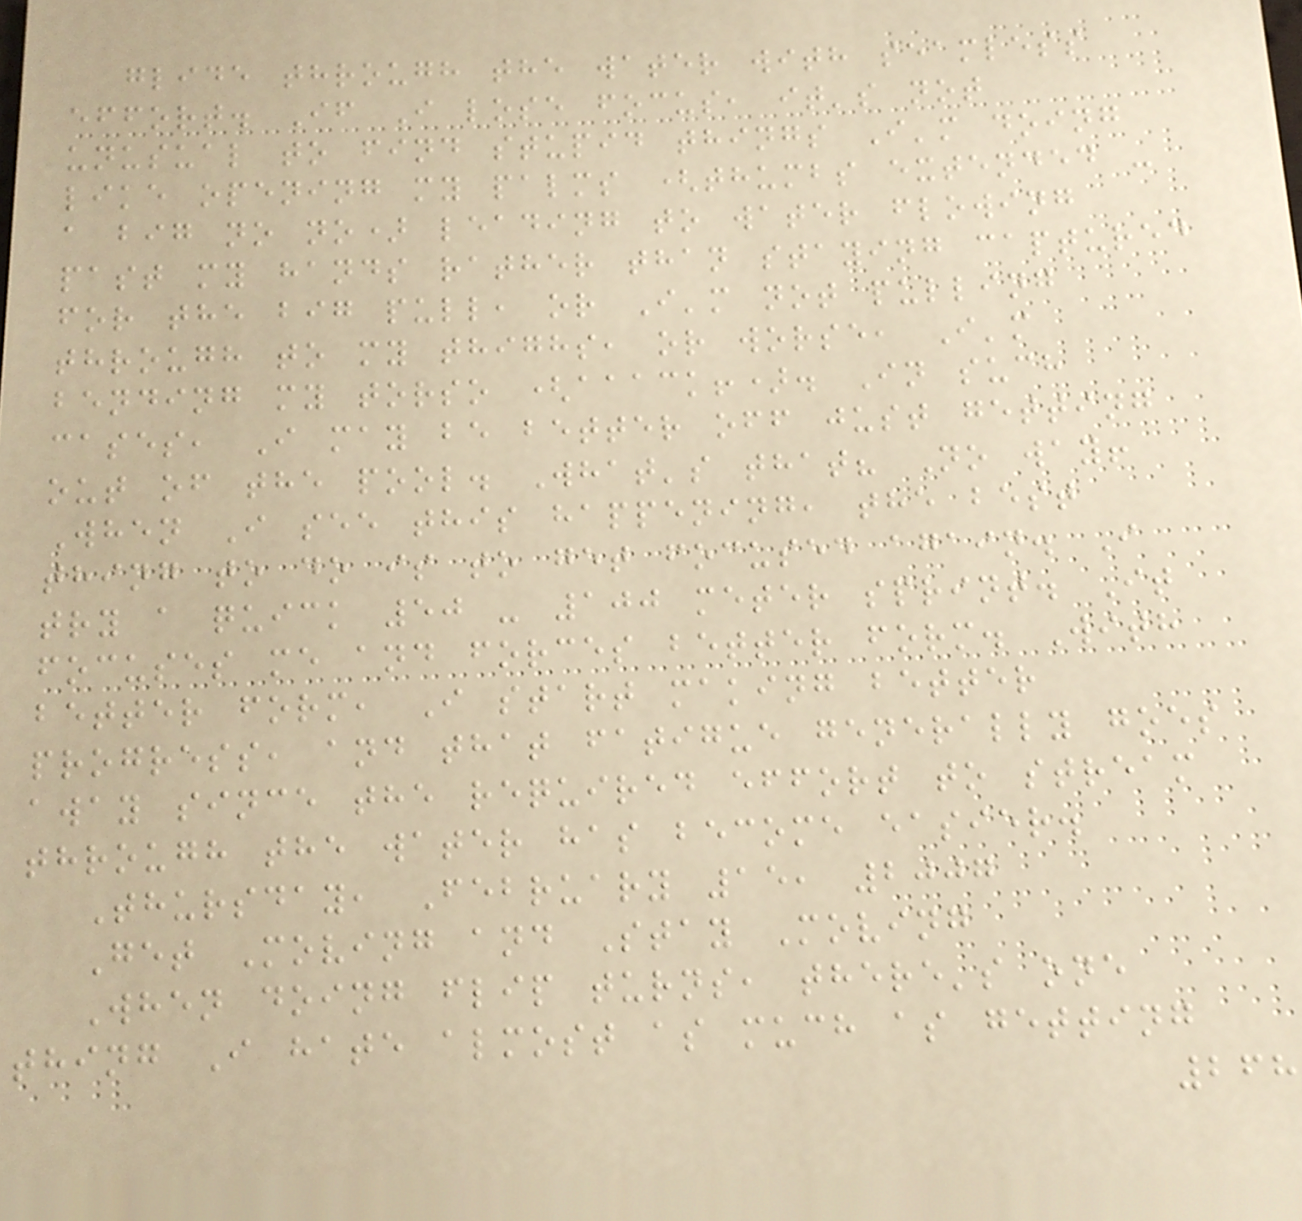glide through the water with seamless
effort. If I lose focus, it's not
unusual to find stupid things I'm doing
like opening my palms (thumbs extended -
a big no no) leading to water flowing
past my hands rather than staying captured
for the big pull, or I'm not pulling
through to my thighs, or worse, I'm
bending my torso (aaack!). In such
cases, I may be better off just getting
out of the pool. What's that? No way!
When I see this happening, the best
thing to do is to get focused again. I
try a quick 50 - 100 meter sprint. It
focuses me and forces better form. With
better form, I start making better
progress, and that fatigue generally goes
away since the required effort to stream
through the water has become easier.
Thursday, February 15, 2007
Get Moving and Stay Moving
When doing flip turns, there's one
thing I hate almost as much as getting
268
